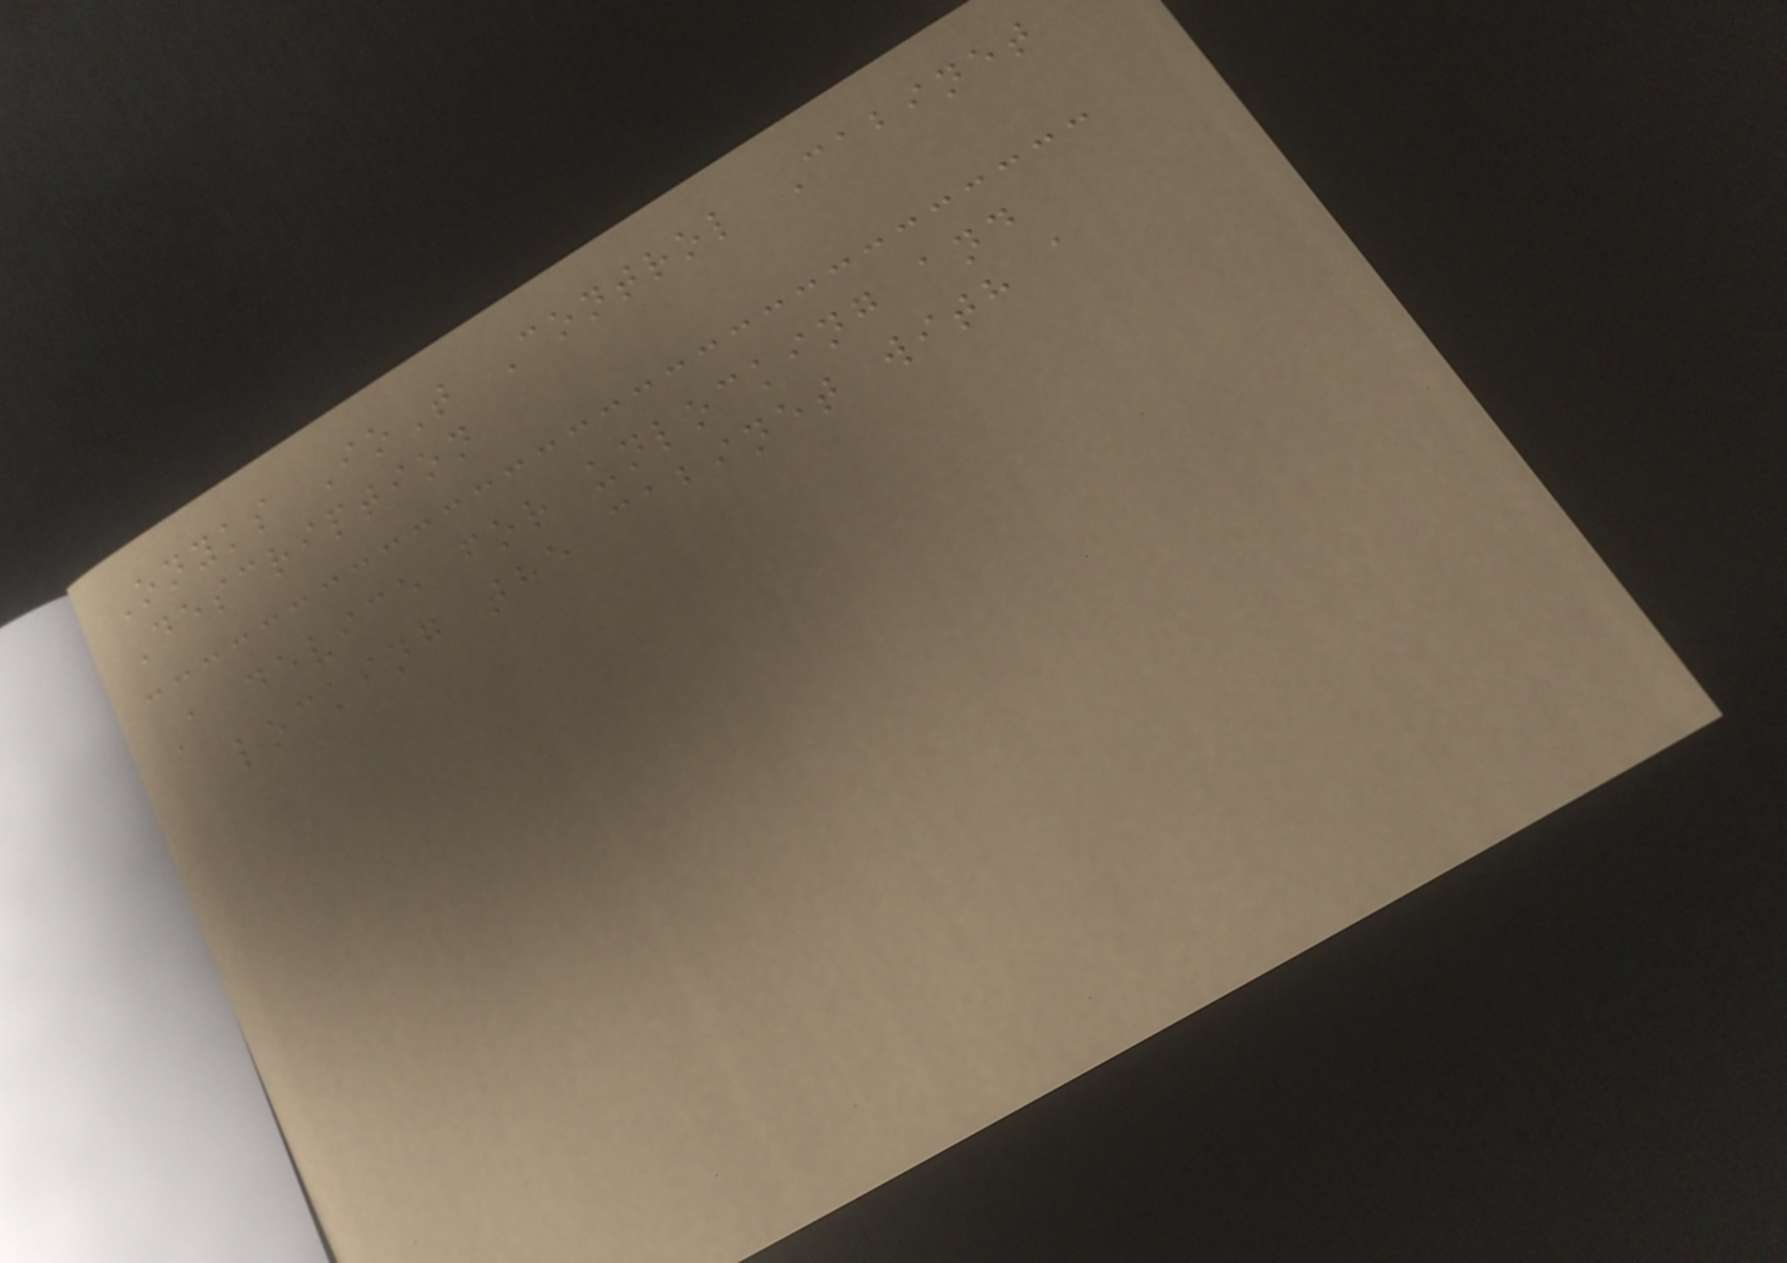Onyks IoT Control Cabinet
Description
A device for unlocking and
locking the cabinet with a
